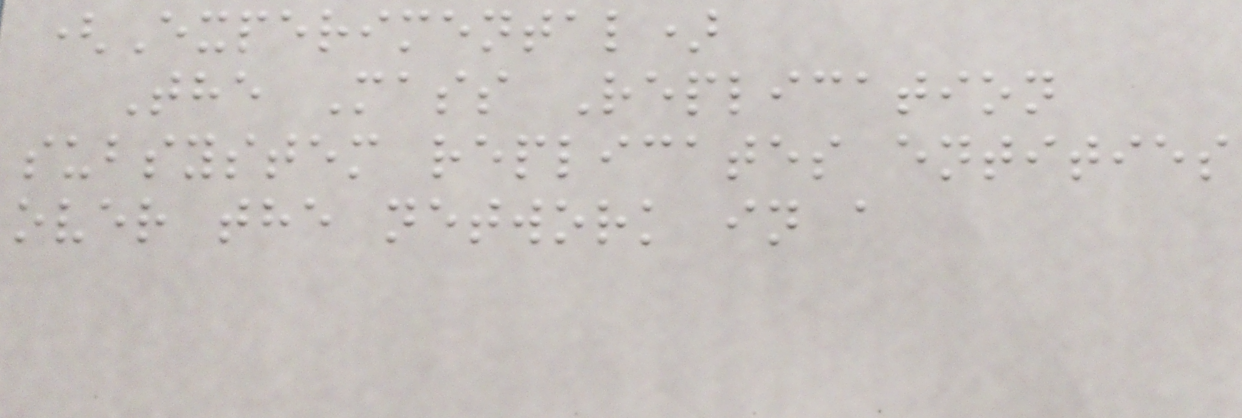(Experimental)
The Mass Replication
subsystem replicates entities
over the network in a
